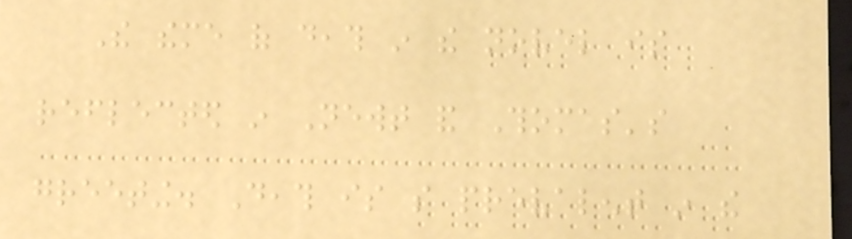The theme of death in the novel is
reflected in Newt and Thomas's
greeting. Death is so prevalent in the
